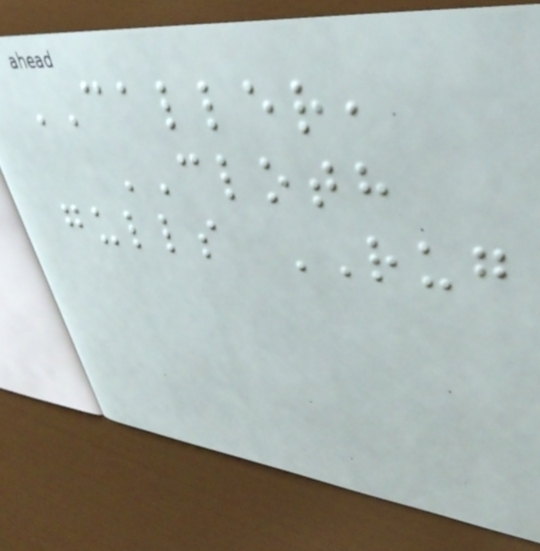CALLER,
CLOTH
gulls RUG
